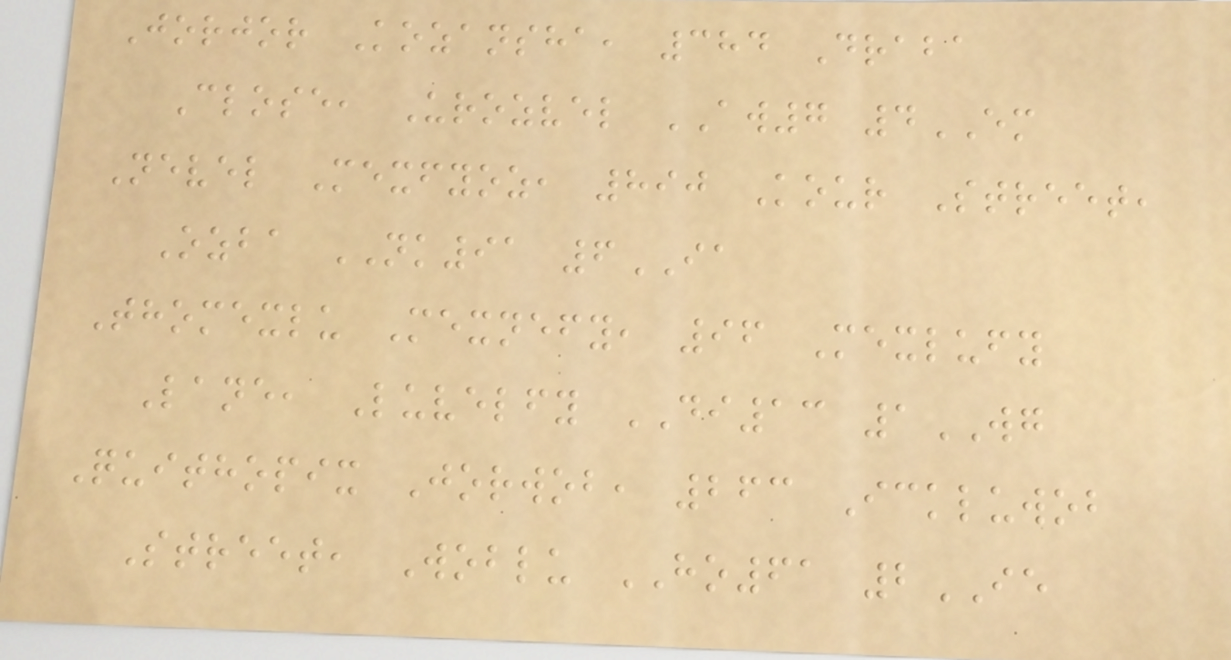Jorjor Kozansha, 384 Draba
Close, Urozvel AW7 4EM
Nevel Mexfyoz, 890 Kour Street,
Ozba NK91 6IA
Thomexlu Mexnefy, 96 Mexlufy
Lane, Luvelfy DI13 1WG
Quithopix Jorwob, 263 Ickluwob
Street, Woblu HO61 2IE
